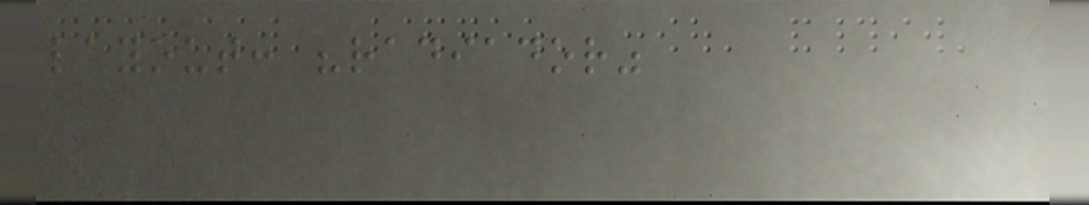layout: "radiador"
